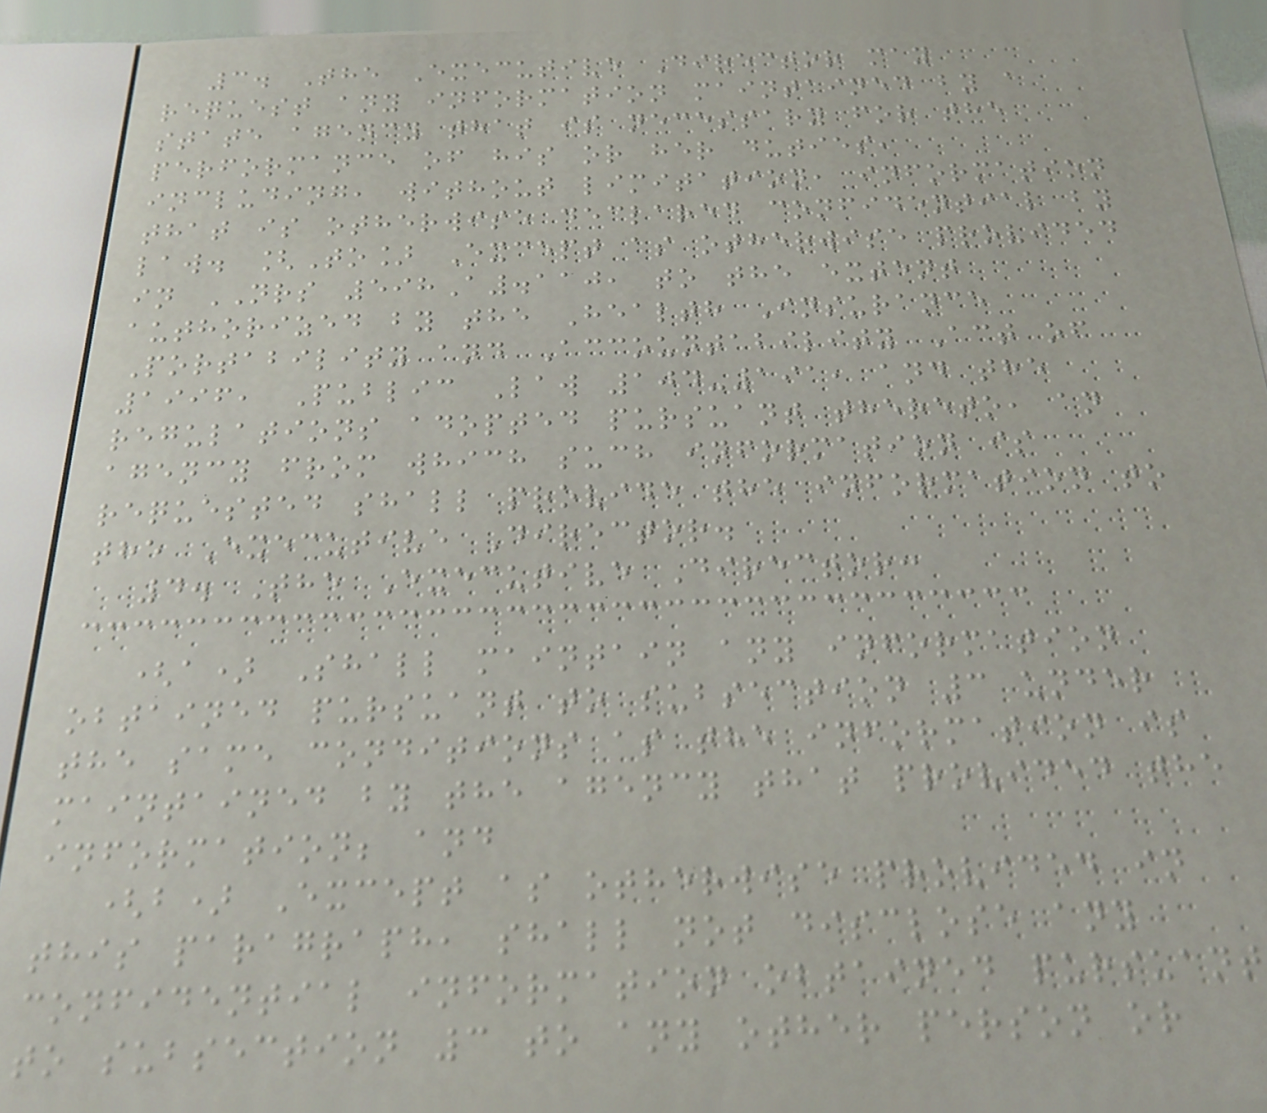3. The Executive Director may
request any information maintained by a
state agency that is necessary for the
performance of his or her duties,
including, without limitation, information
that is otherwise declared confidential by
law. [To] Except as otherwise provided
in NRS 598A.110, to the extent
authorized by the Health Insurance
Portability and Accountability Act of
1996, Public Law 104-191, and the
regulations adopted pursuant thereto, an
agency from which such information is
requested shall provide the information to
the Executive Director.
4. The Executive Director:
(a) Shall maintain any information
obtained pursuant to subsection 3 under
the same conditions as the information is
maintained by the agency that provided the
information; and
(b) Except as otherwise provided in
this paragraph, shall not disclose any
confidential information obtained pursuant
to subsection 3 to any other person or
